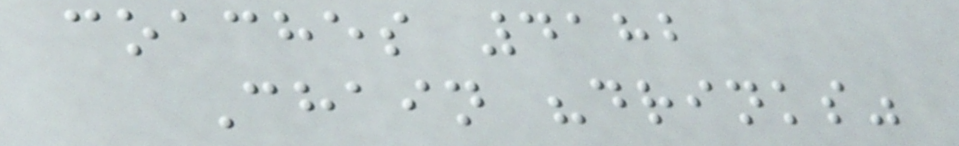coaches 4182
Chain "drinks"
